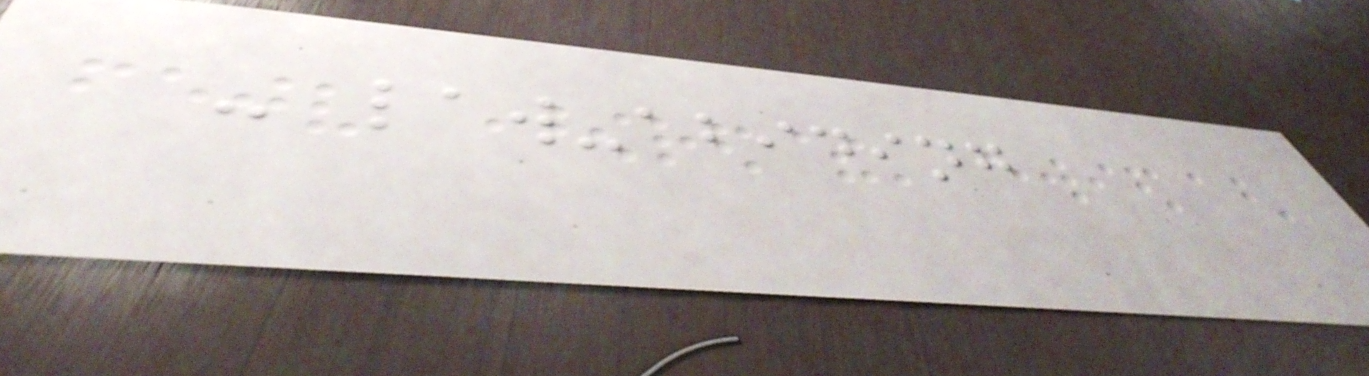- law-abiding
